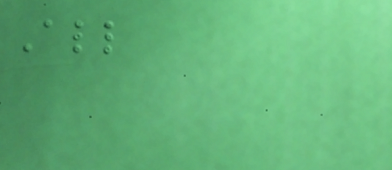All
